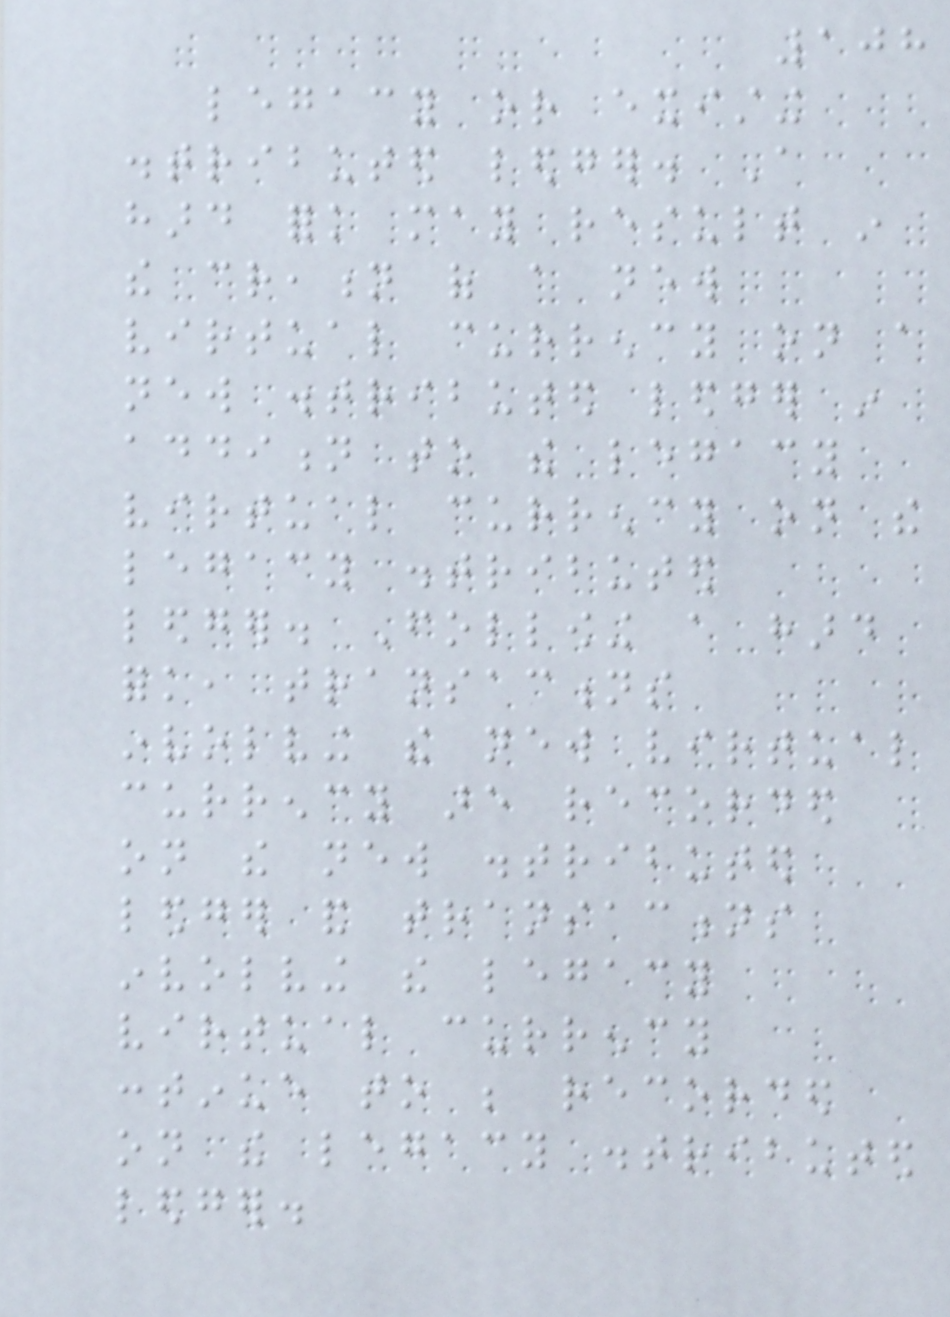108
legacy or existing
distributed ledger. A
hard fork may result in
the creation of a new
virtual currency on a
new distributed ledger in
addition to the legacy
virtual currency on the
legacy distributed
ledger. Following a hard
fork, transactions
involving the new virtual
currency are recorded
on the new distributed
ledger and transactions
involving the legacy
virtual currency
continue to be recorded
on the legacy distributed
ledger.
